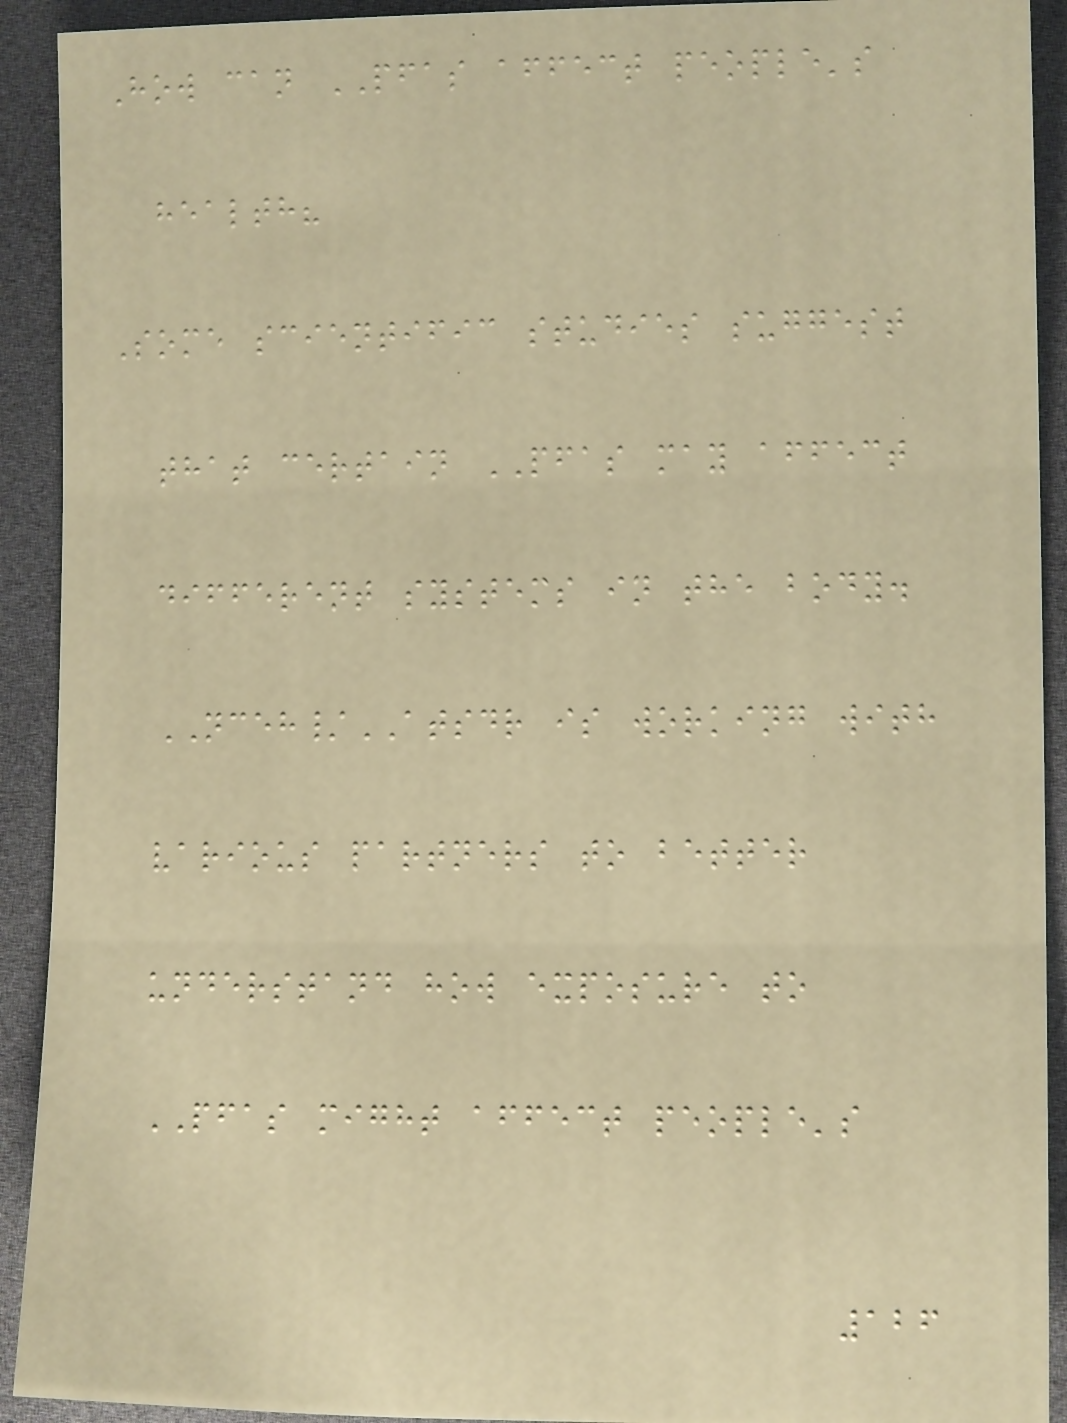How can PFAS affect people's
health?
Some scientific studies suggest
that certain PFAS may affect
different systems in the body.
NCEH/ATSDR is working with
various partners to better
understand how exposure to
PFAS might affect people's
126
